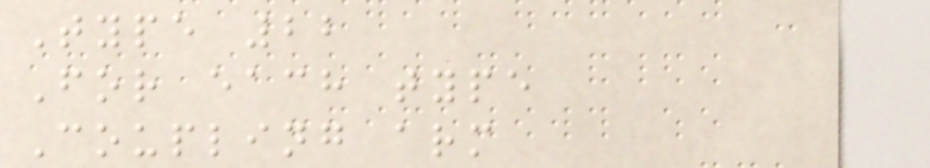Type 22
For each type
Coupling arm
